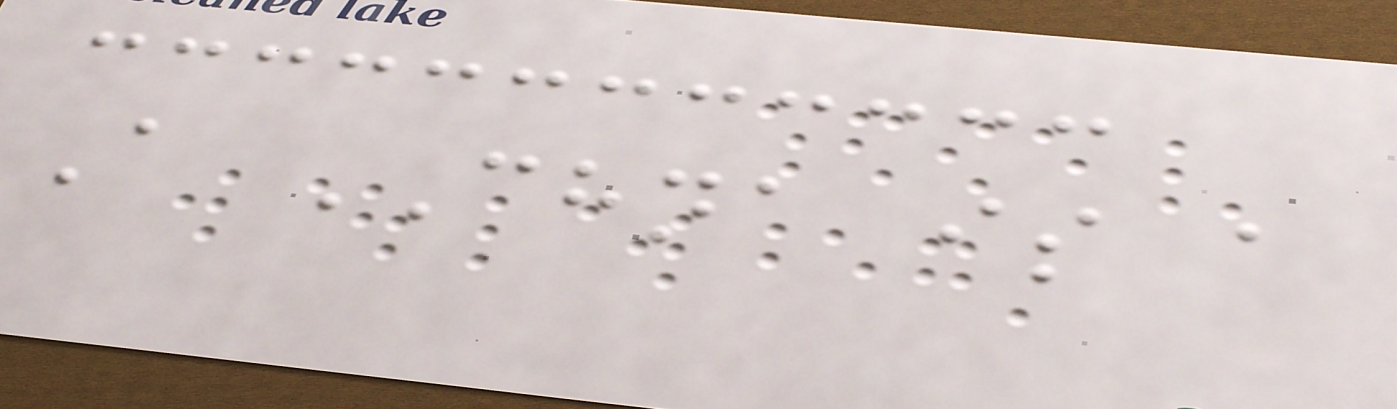A CHNA is a
